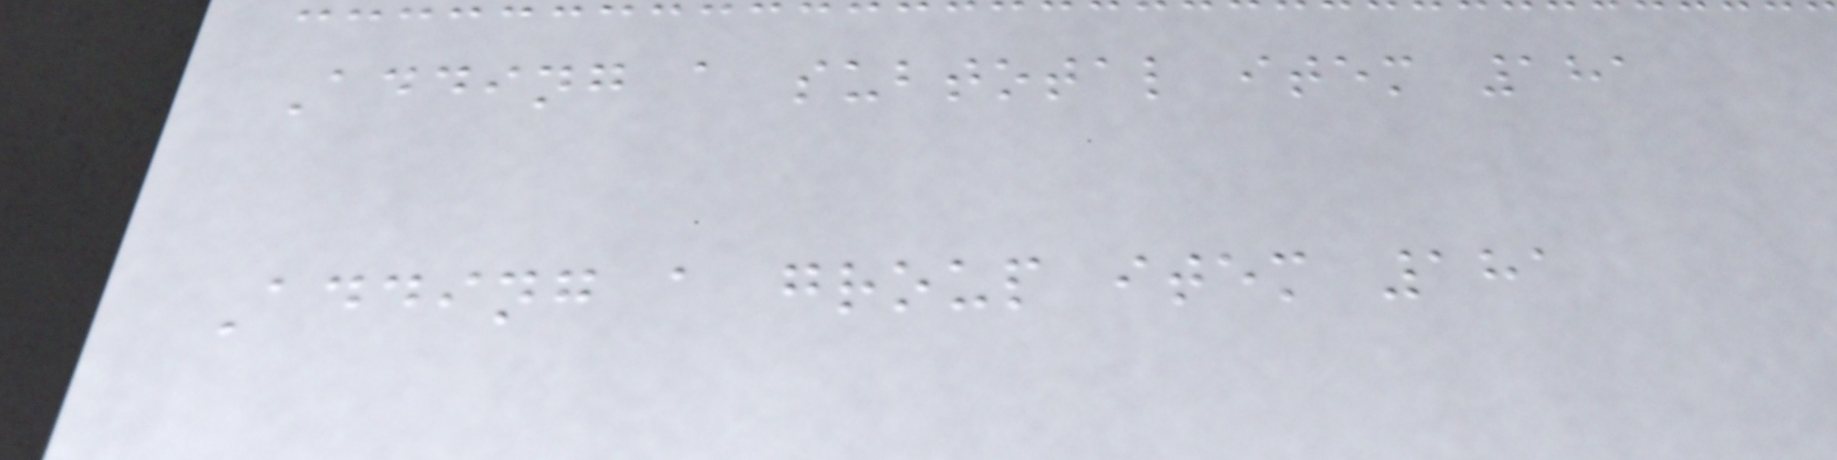Adding a subtotal item 181
Adding a group item 181
